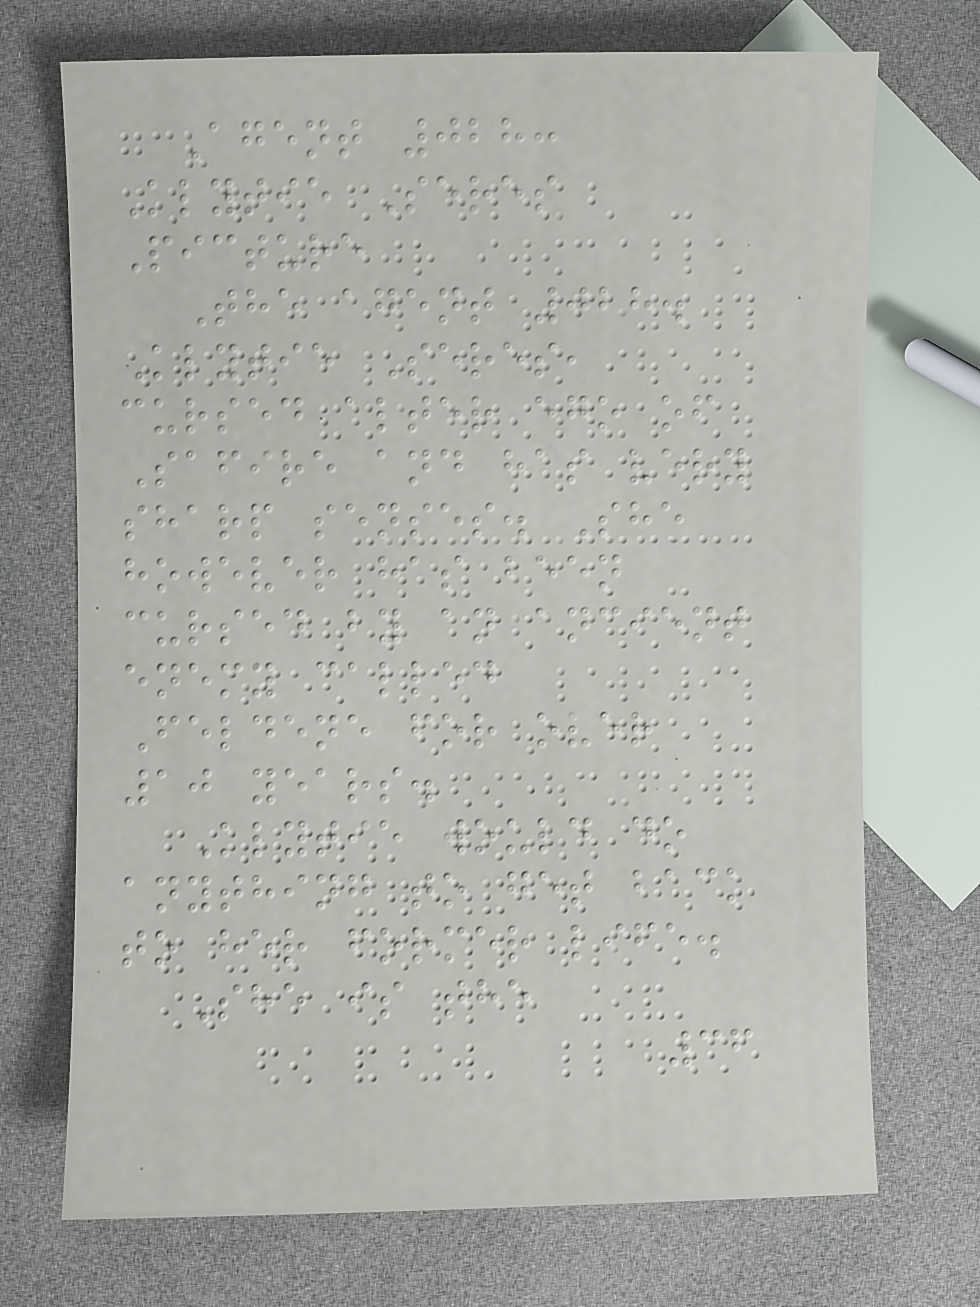Agent 028:
Klytie Seres
Picture
The agent 028.
Klytie Seres,
cursed alter ego of
Safire and has very
sharp senses. She
however has been
cursed by an ancient
enemy called
Feldene for over
10 years.
Klytie would do
anything to get back
to her former life.
She is the
36
